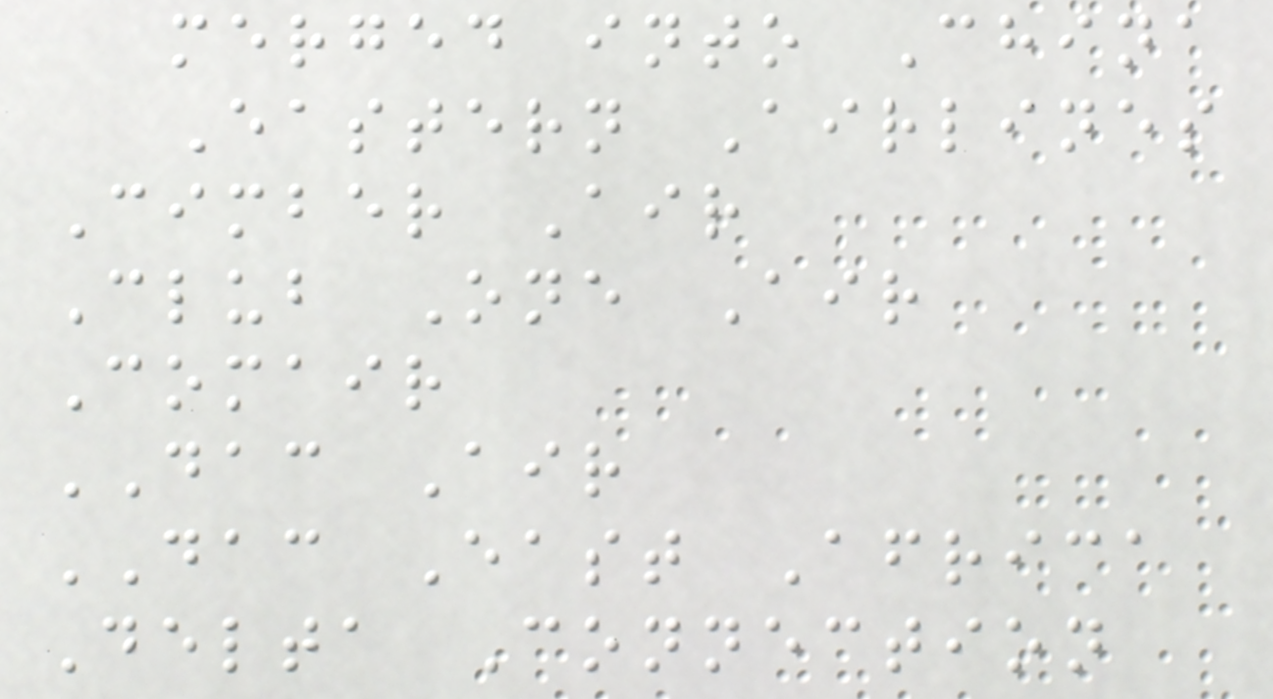merged into China
Eastern Airlines
Cimber Air
Club One Air
Comair
DAC Air
DAC East Africa
Delta Connection
